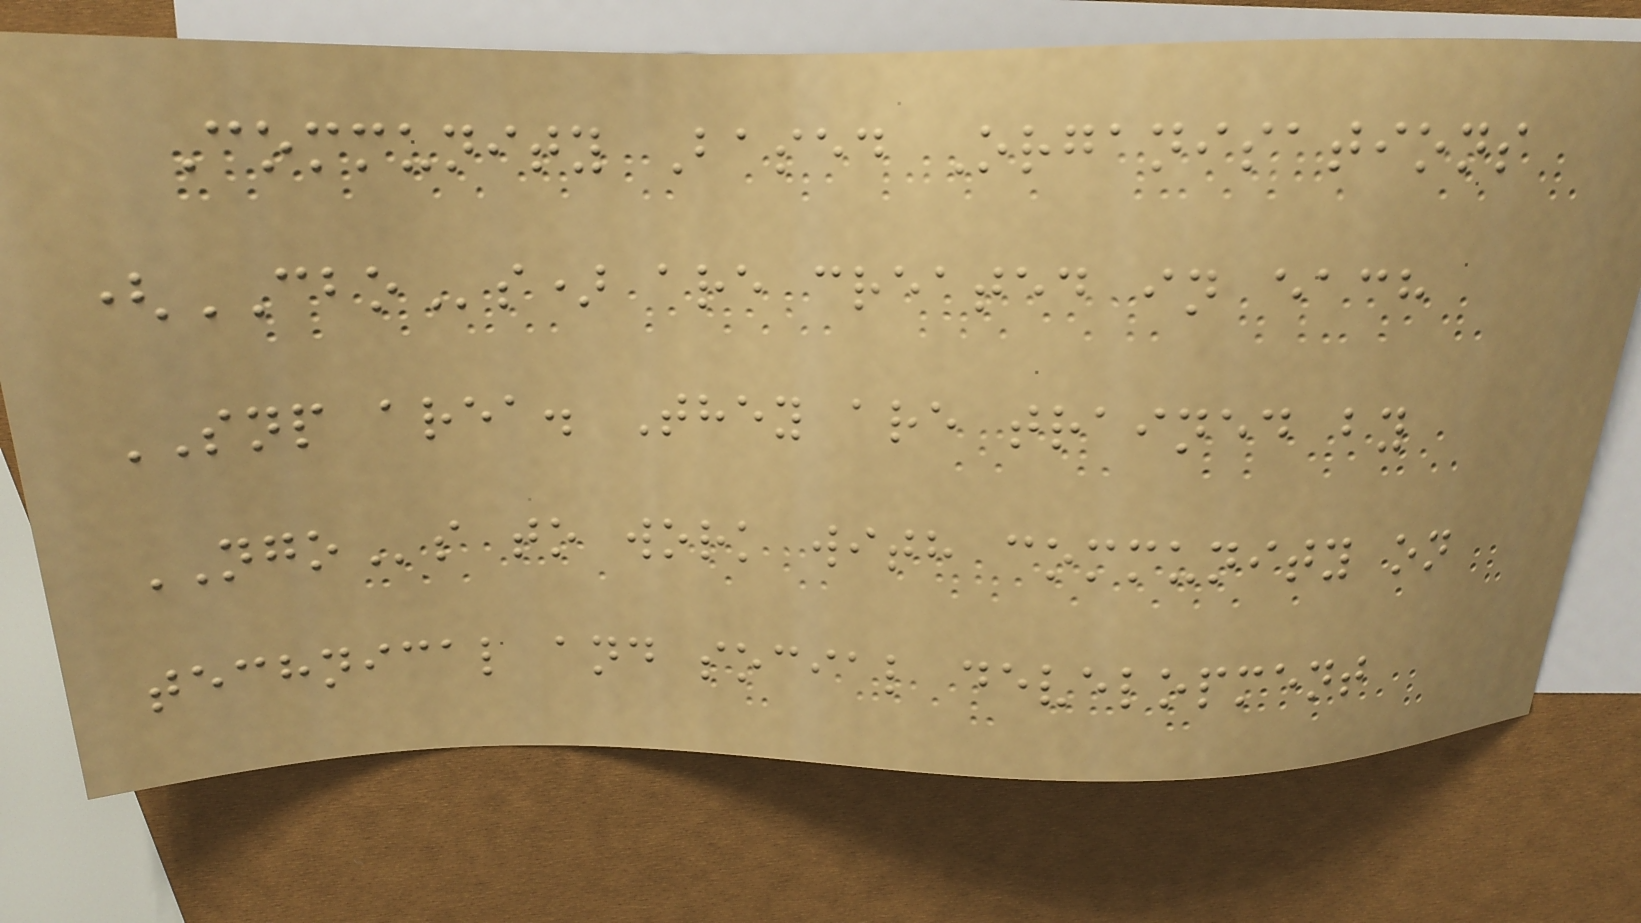Community Based Organisations
(CBOs) are created in each
SNP area. They are trained by
NGOs to work with community on
technical and social development
